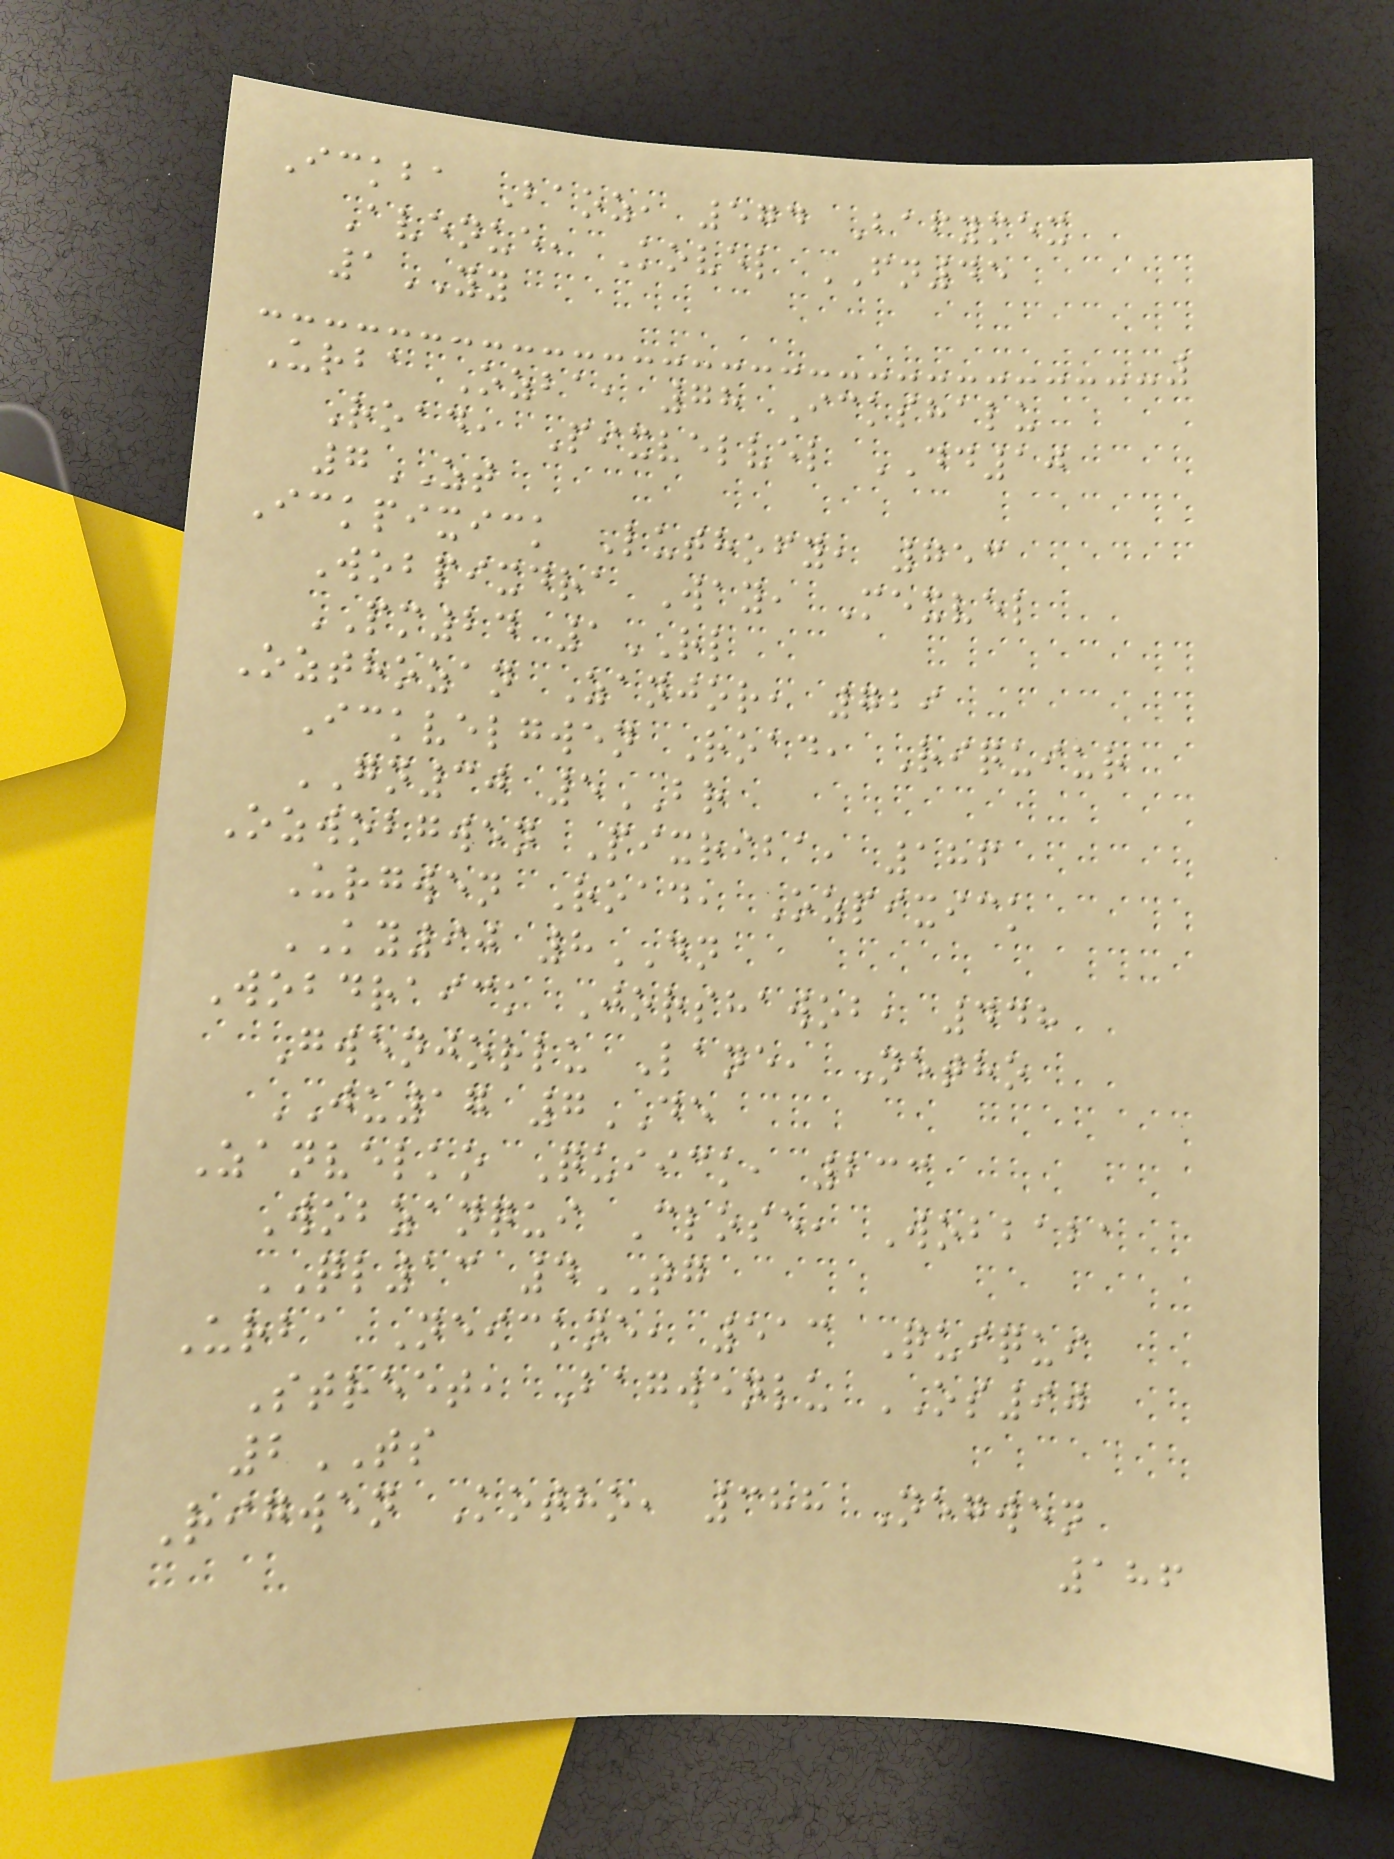Ickba Baoz, 574 Bafymex
Avenue, Kovel FN45
1YY
Urba Ozba, 78 Ickshalu
Road, Pixvelvel DD10
7ZT
Ickpixick Luthofy, 753
Wobpixdra Way, Mexvel
PM24 1RL
Ozthozan Zanjor, 729
Ickvelgwen Road, Riquiur
GN30 5BR
Ozwobgwen Pixriba, 186
Urgwen Road, Ozpixick
KY90 8DN
Wobdraick Jorshawob, 448
Gwenjorlu Lane, Netho
JU17 7DE
Zanvelko Quiick, 233
Wobzanqui Close, Wobbaba
QL13 4TG
Urba Neickne, 513 Quiqui
Street, Bagwenlu OS90
2TS
Rigwen Kotho, 388 Negwen
186
